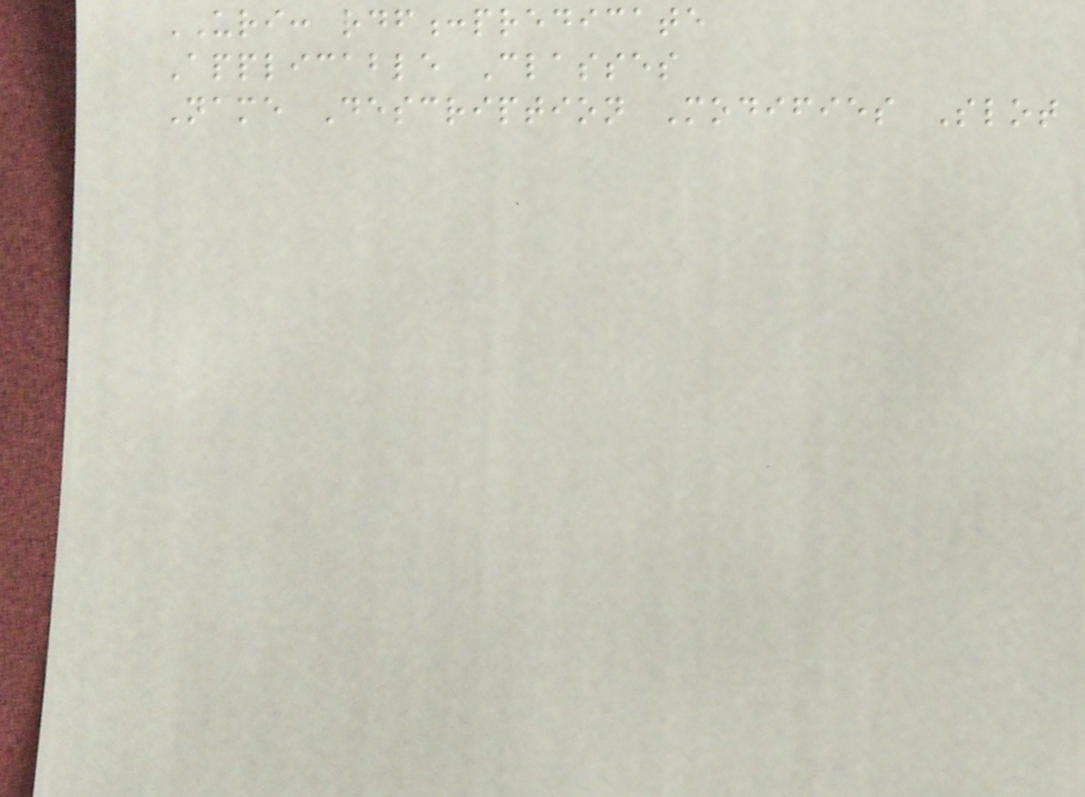URI: rdf:predicate
Applicable Classes
Name Description Modifies Slot
